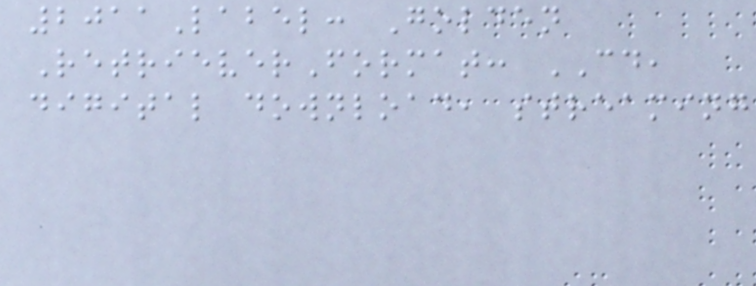2011Label: Golden
RetrieverFormat: CD,
digital download, streaming
